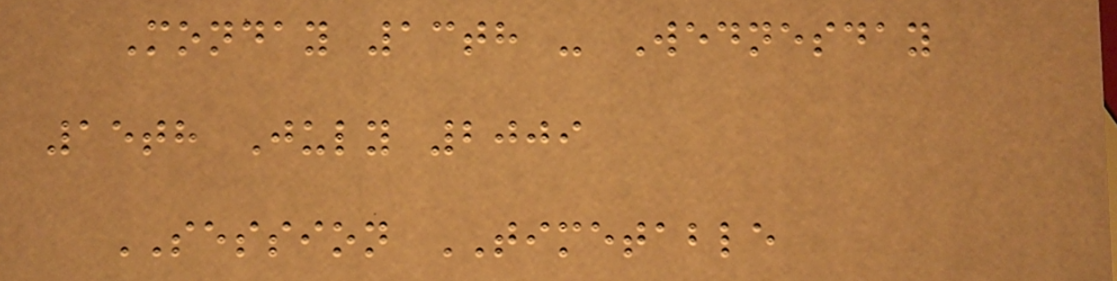Monday 13th - Wednesday
15th July 2009
SESSION TIMETABLE
